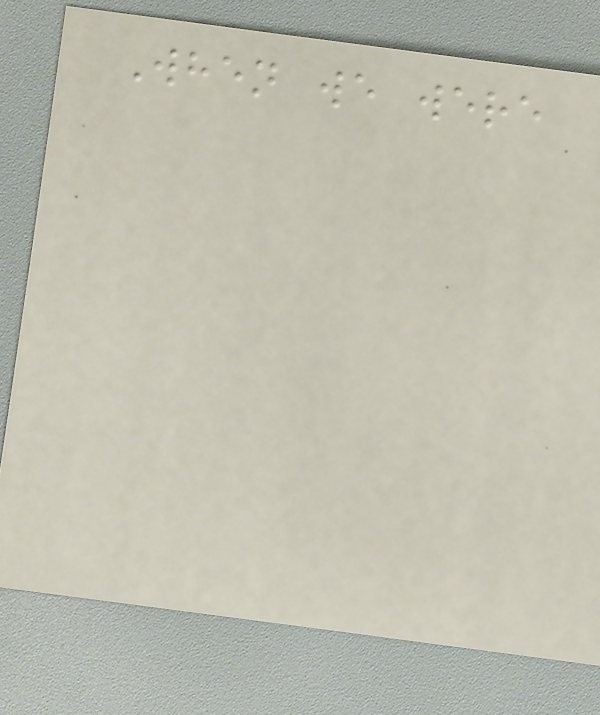When we were
